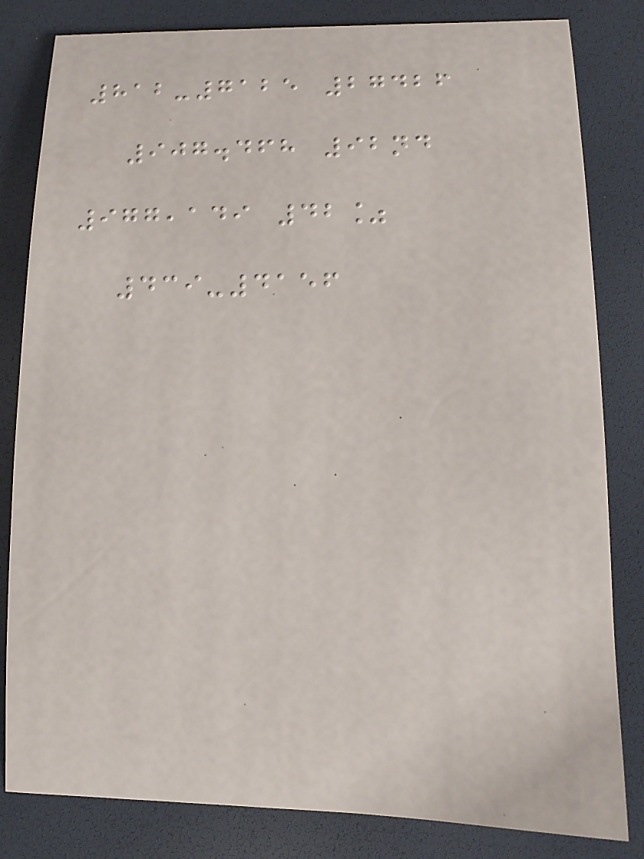812-7125 27426
907.468 92nd
977,149 42%
439-4156
